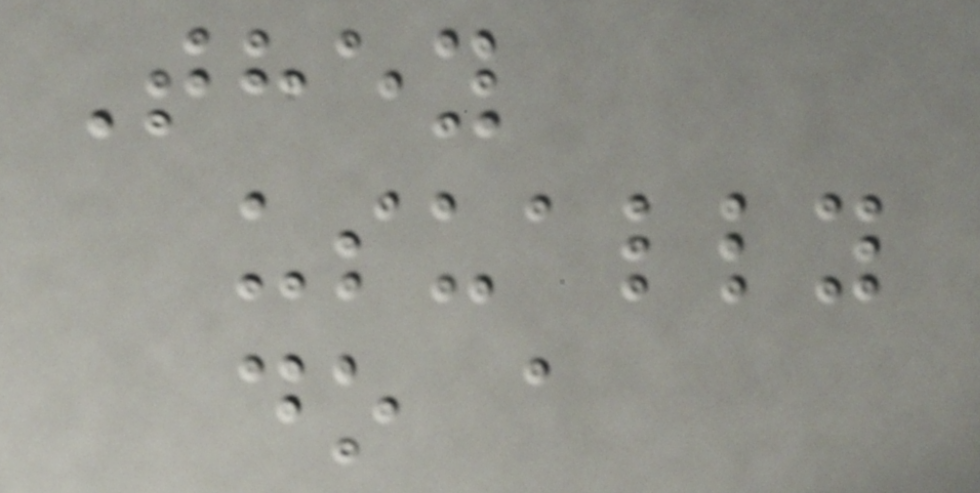They
usually
do a
